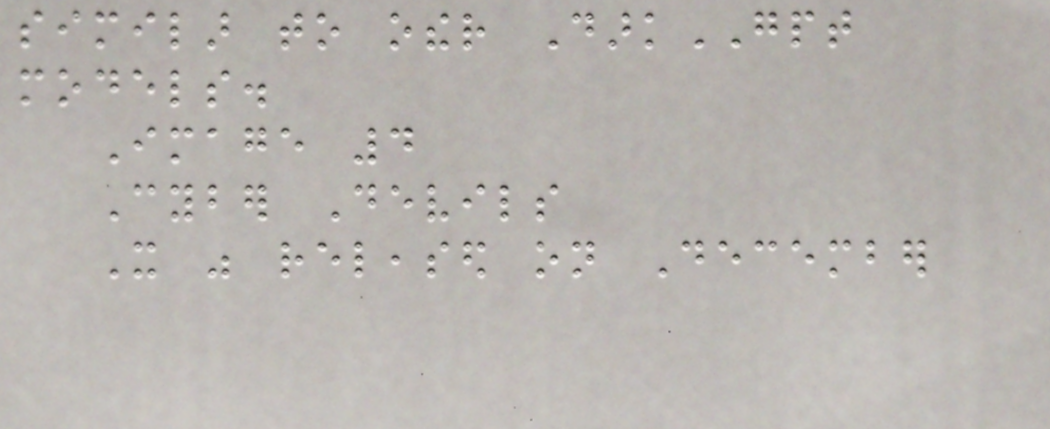similar to other DarkGPT
models.
Image 4
Cyber Devils
It was released on December
